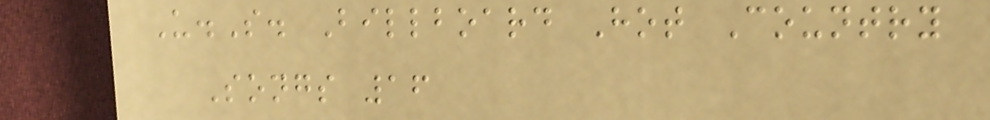U.S. Billboard Hot Country
Songs 16
